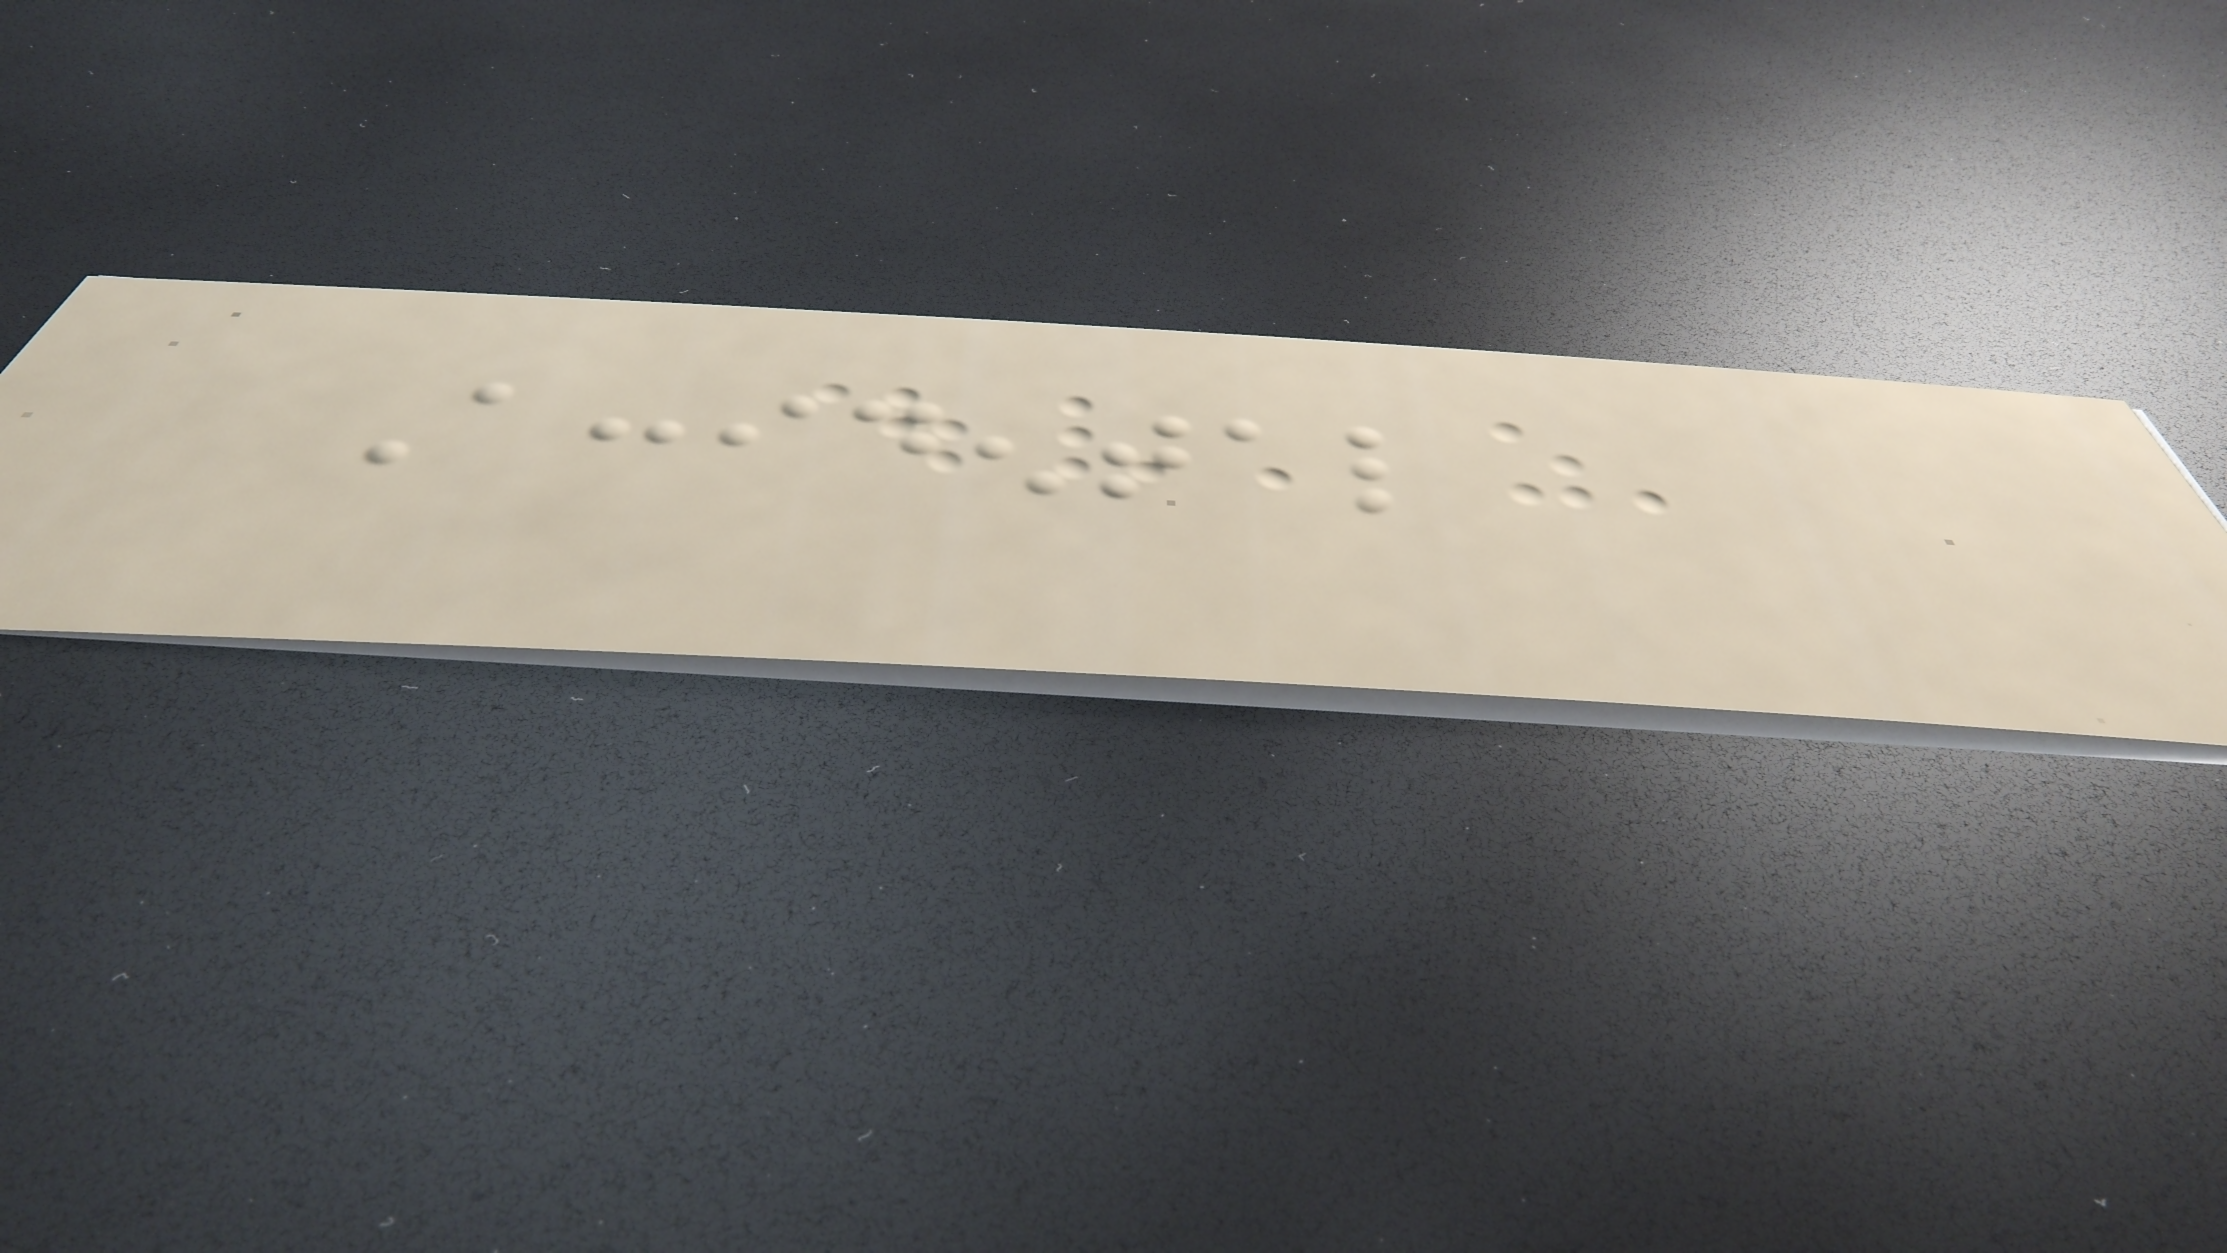Accidental
